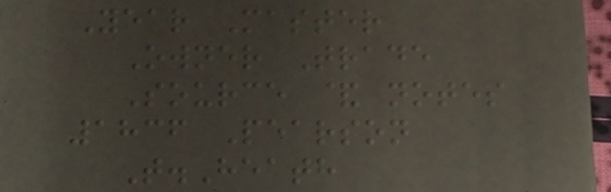Year Master
Owner Trade
Source & notes
1836 Pearson
T.Heath
